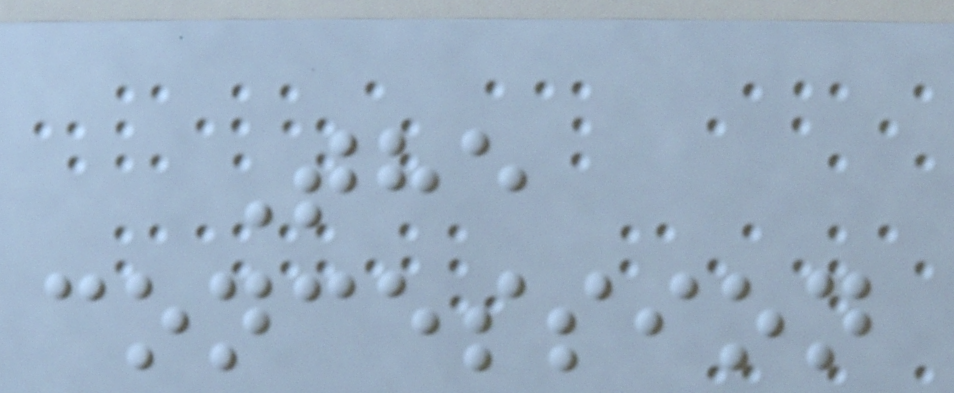The
concession
